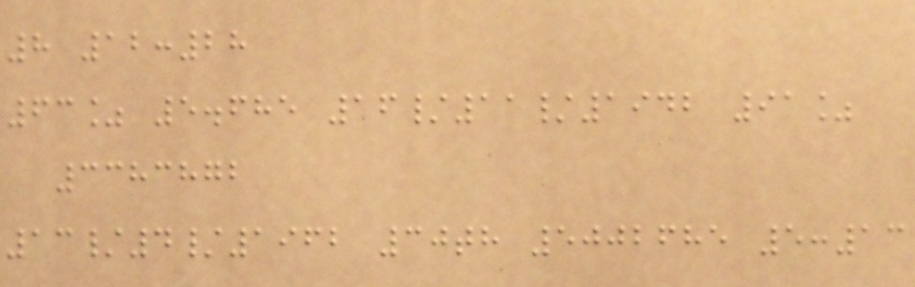8 12:28
63% 5.685 16/11/1942 91%
3383872
13/4/1962 30th 5002685 5:13
